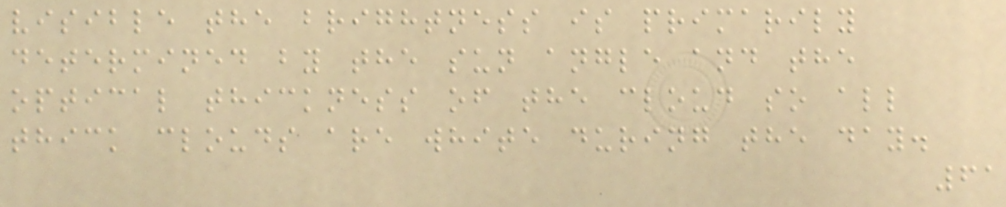visible the brightness is primarily
determined by the sun angle and the
optical thickness of the cloud so all
thick clouds are white during the day.
61
